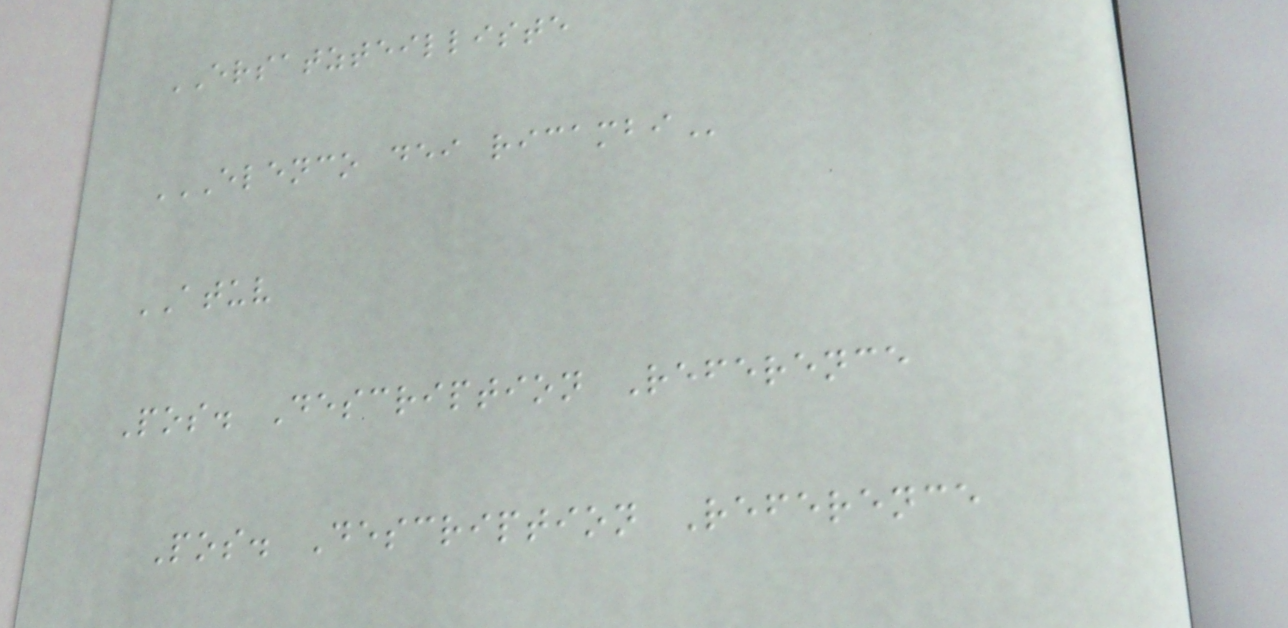ERSATZTEILLISTE
ELENCO DEI RICAMBI
ATUV
Pos. Description Reference
Pos. Description Reference
